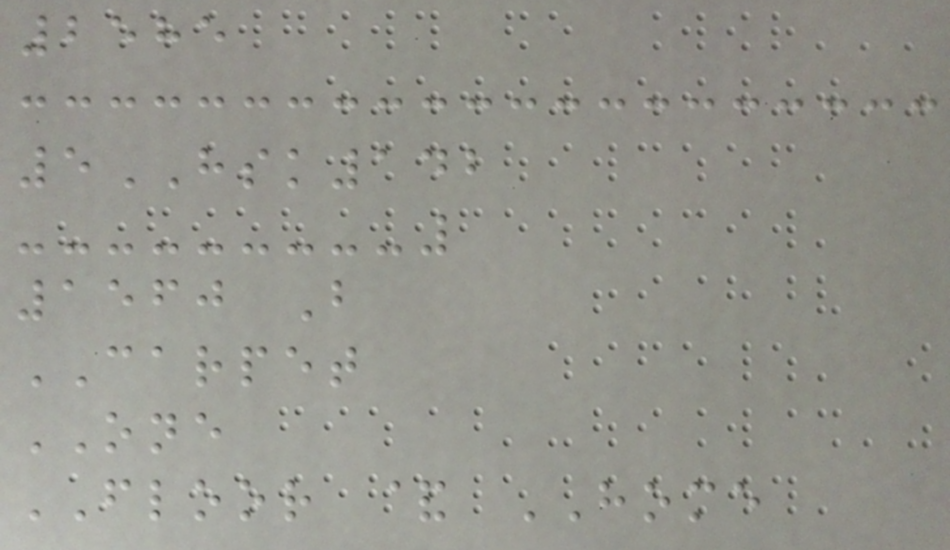2585
5HSK142
1560 B
CARPET
ONE
FLOOR & HOME
